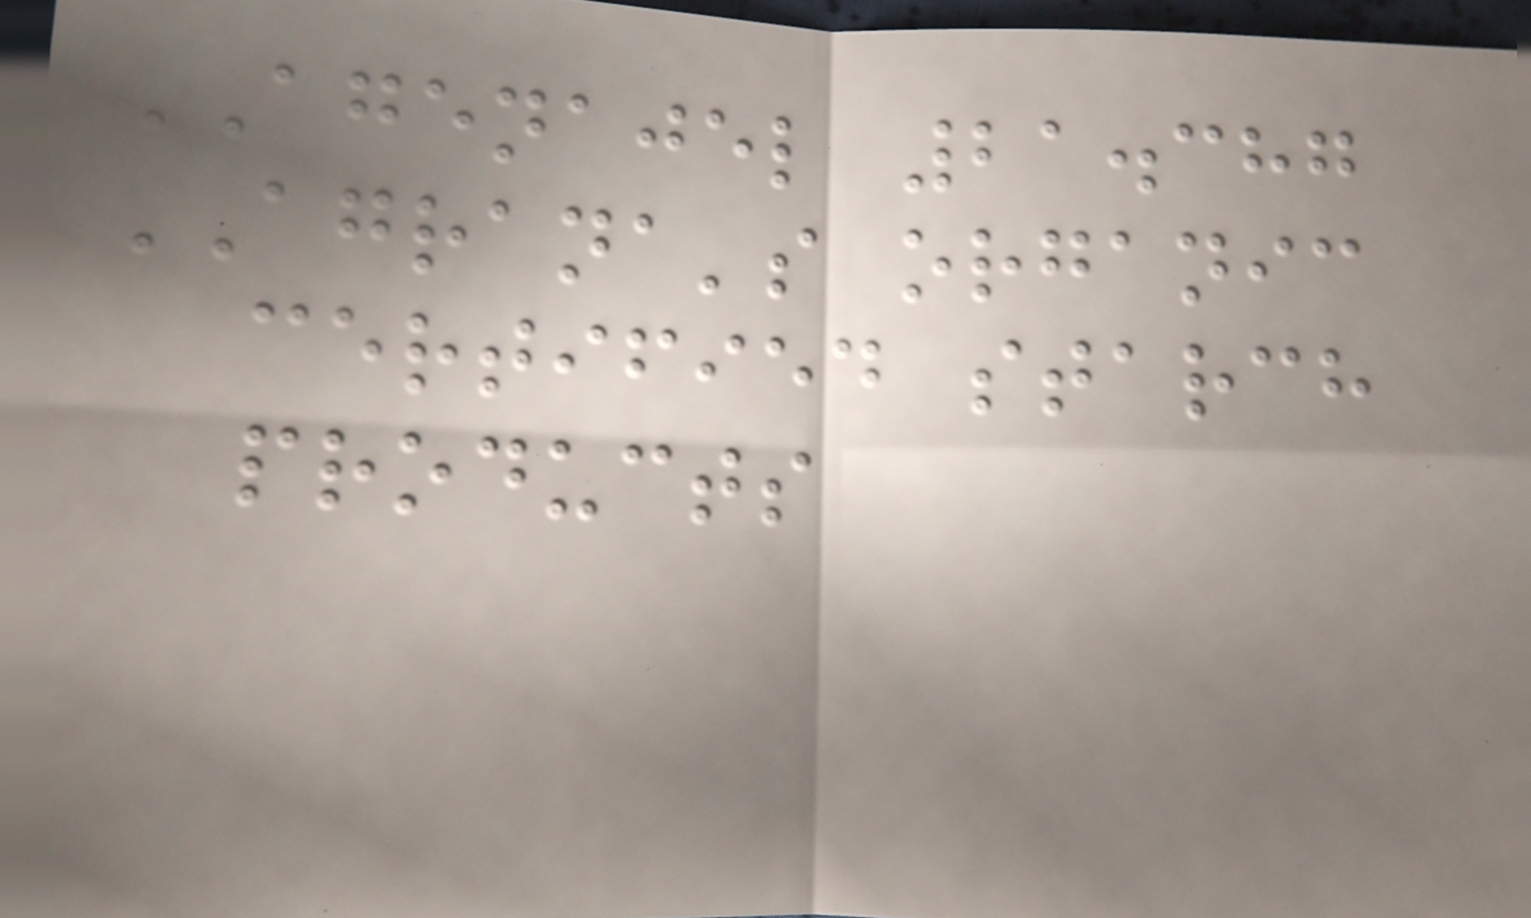AGENAJEL 21.387
AGRANA's organic
certified starch
products
